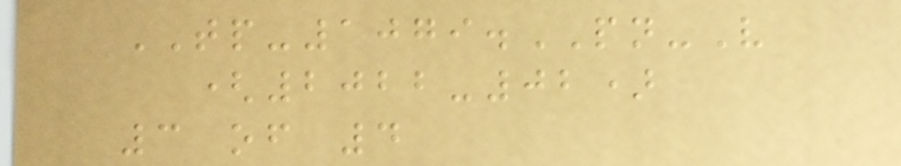TP-1079.PN-V
(2022-02)
3 of 4
